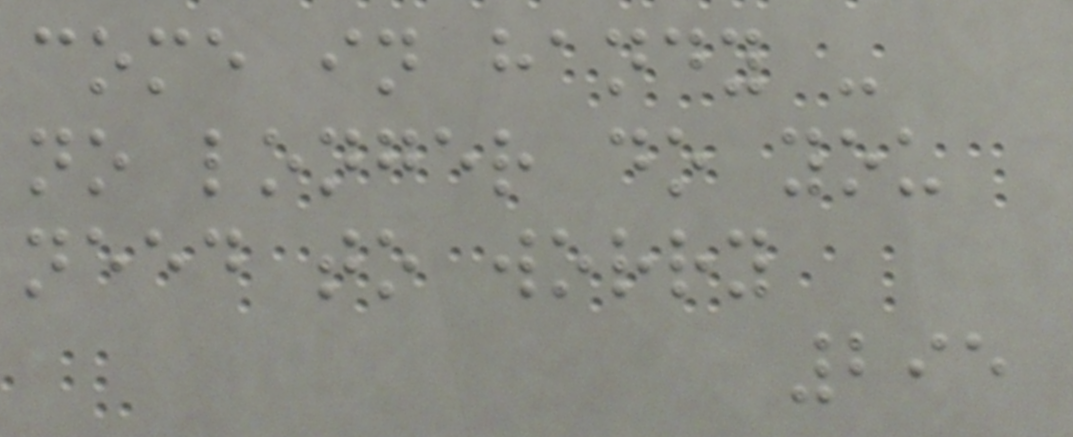come in handy -
no longer do you
need to worry
295
